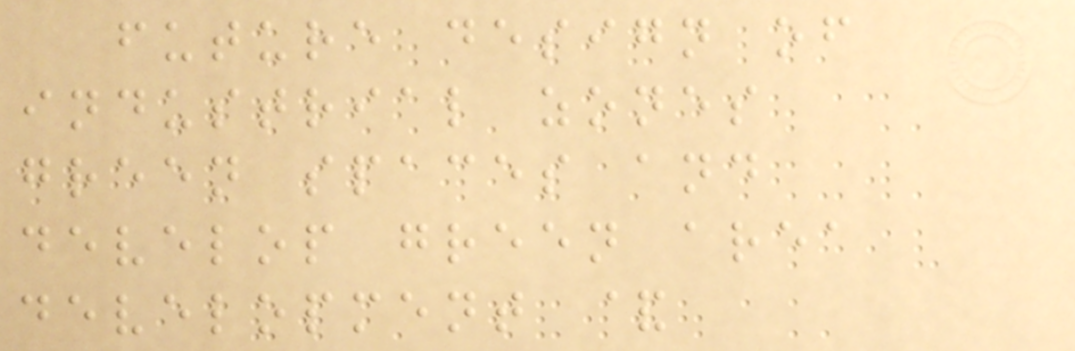future design of
industrial zones
green spaces and
develop green area
development &
